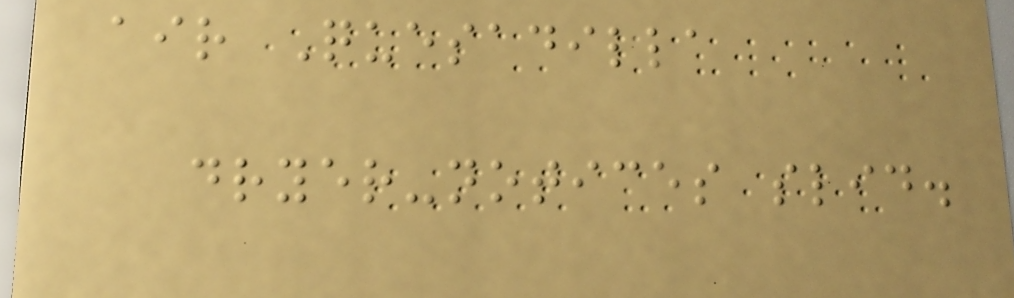air Quesadilla
dryer-notices slid.
